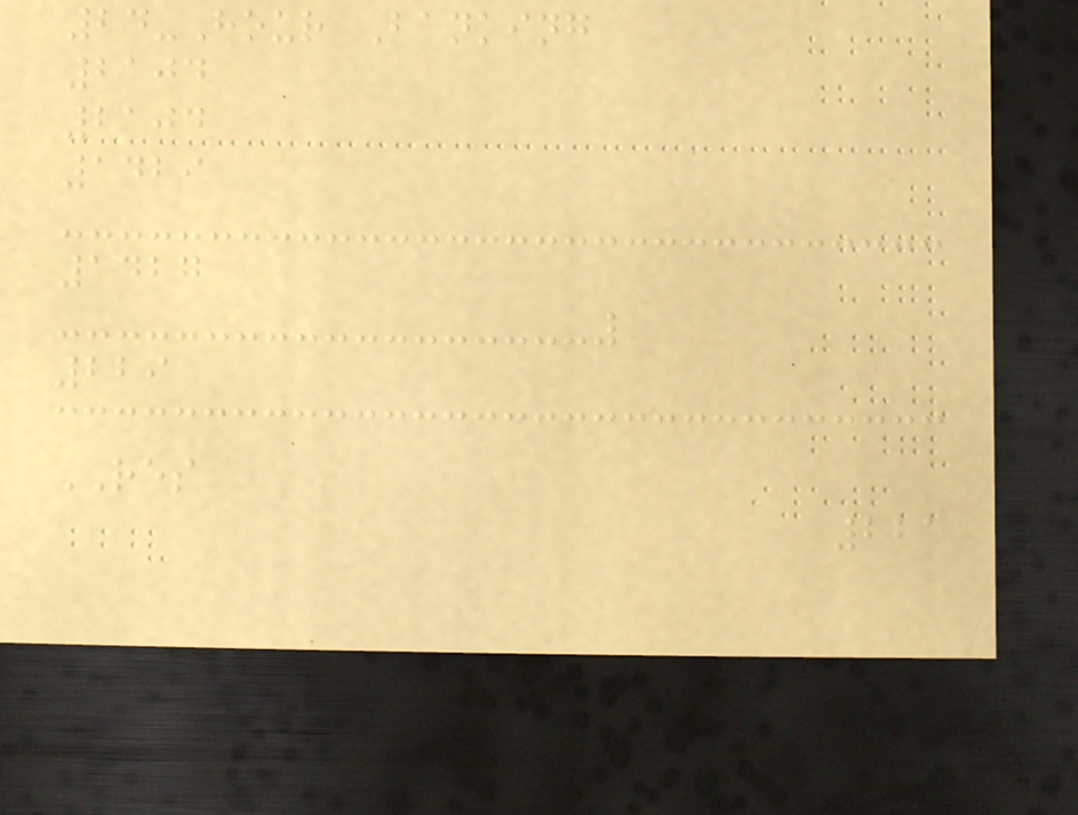24-Hour Banking
2104
2104
1429
1427
229
RES
221
